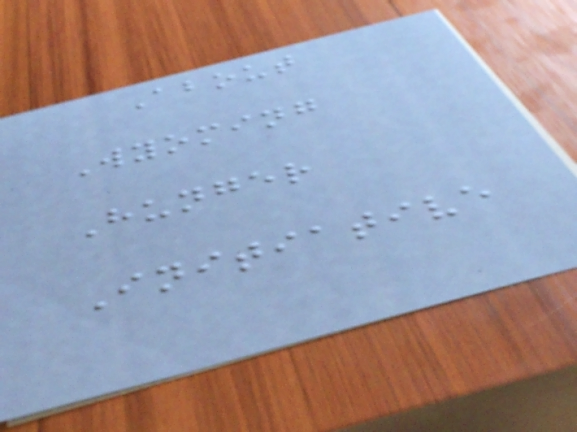About
Wyoming
Hunger
Initiative
